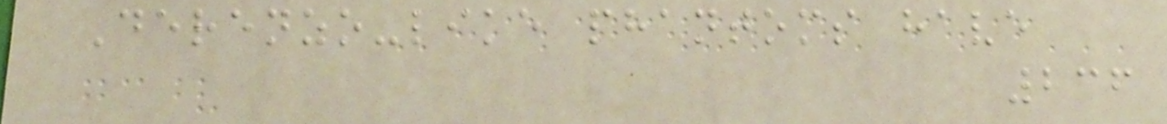Derenzo-like phantoms have
236
